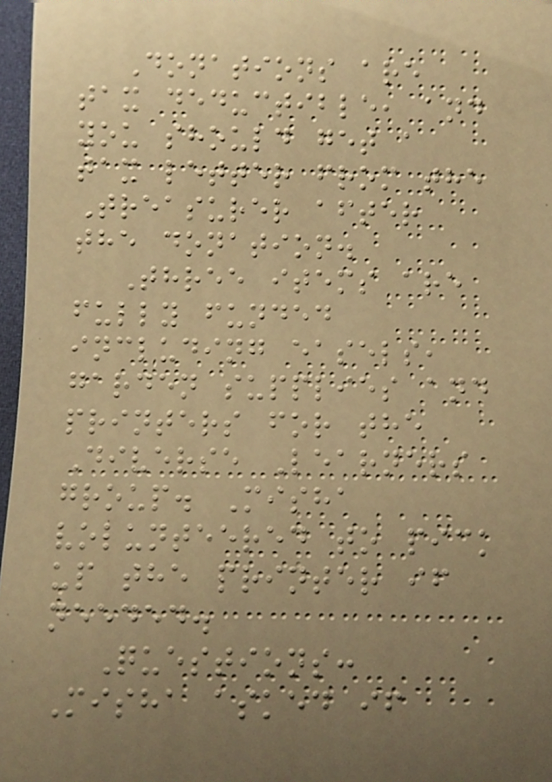Donations are
tax deductible, and
you should get a
tax letter from the
Treasurer after
the donation.
Three items are
fully funded
including easels,
garden supplies and
printers for the
Diverse Learners
group. Misha
volunteered to pick
up the printer if
needed.
Questions:
Misha asked if
